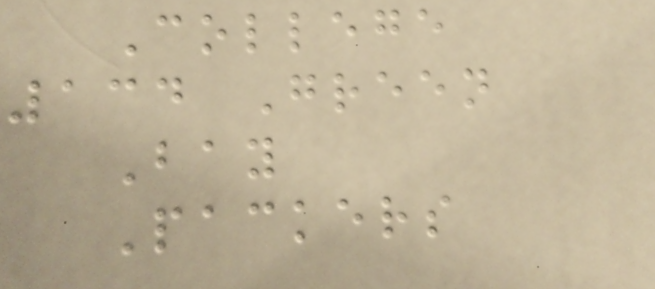College
134 Green
Bay
Packers
